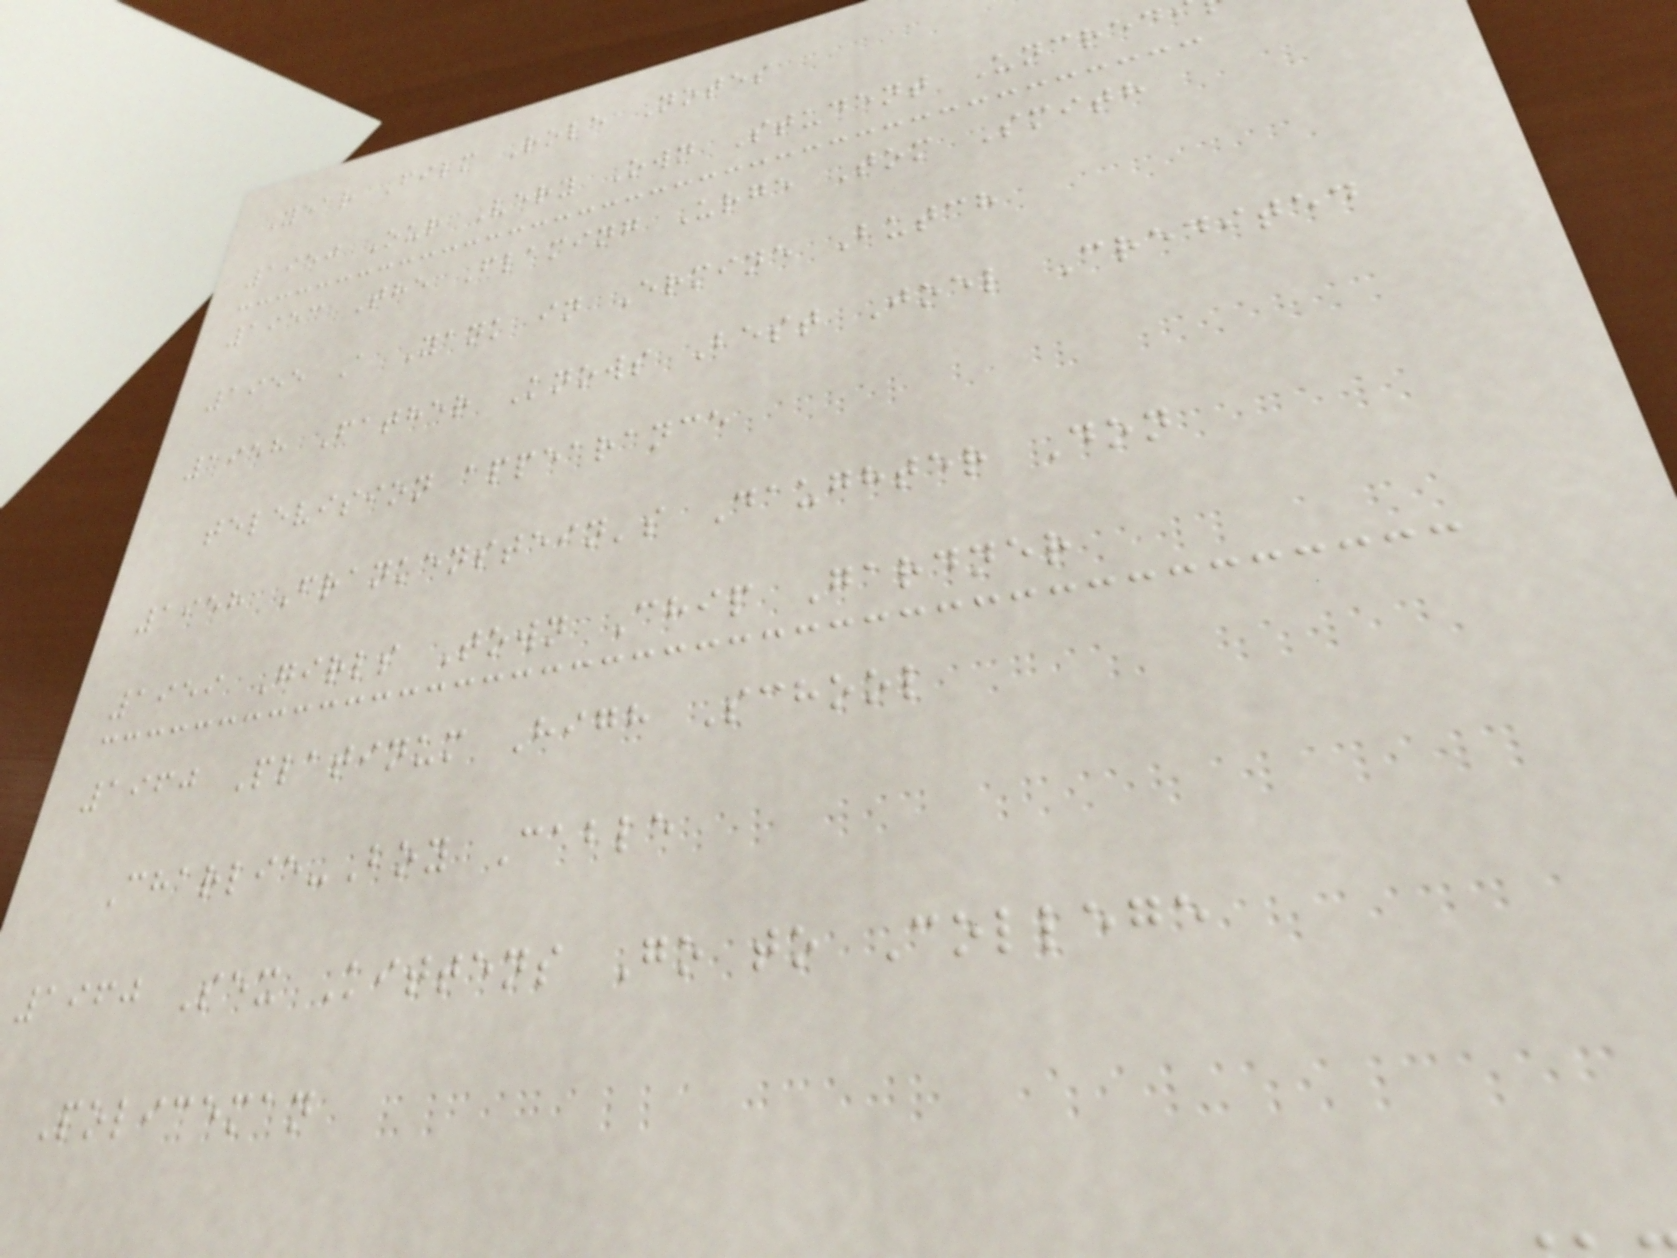Year Film Role Notes
1950 Our Very Own Student Uncred
1953 The Flaming Urge Tom Smith
1955 A Yank in Ermine Butch
1958 Father Knows Best Joel Credited
television appearance
1958 Frankenstein's Daughter Don
1959 Girls Town Chip Gardner
1960 Platinum High School
Charlie-Boy Cable
1960 Sex Kittens Go to College
Policeman
